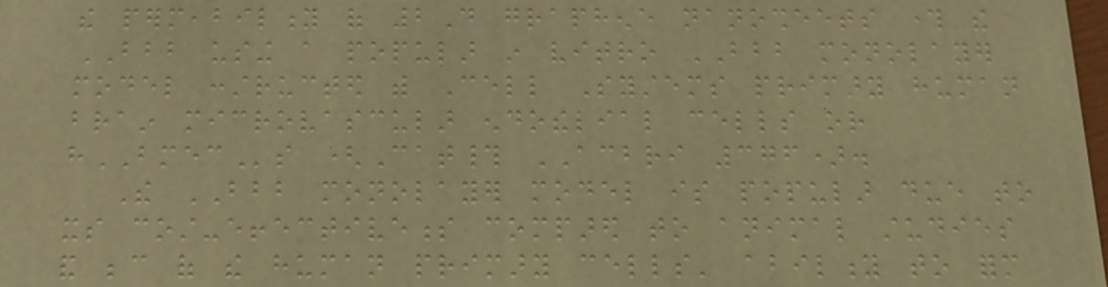the permeability of 2D graphene nanosheets through the
BBB using a popular in vitro BBB monolayer
model constructed with Cell Systems primary human
brain microvascular endothelial cells or
hBMECs (Cat# ACBRI 376).
The BBB monolayer model is popular due to
its cost-effectiveness compared to animal studies
and because of the human primary cells' ability to form
